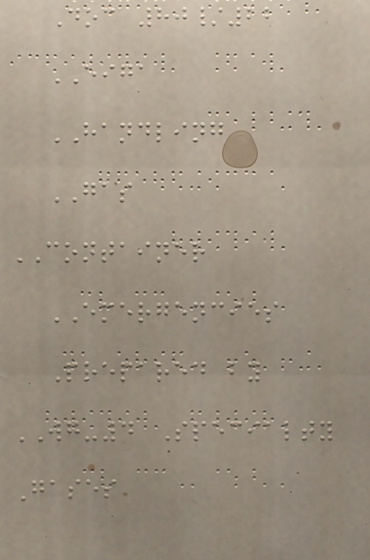Doc 80/22
EIGA
HANDLING
GAS
CONTAINER
EMERGENCIES
Prepared by
WG-4 Specialty
Gases
